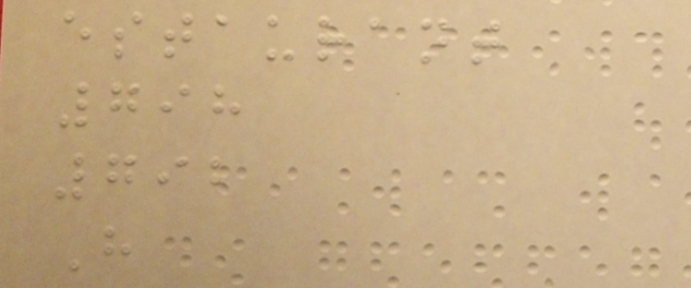estaurant
798
792
H
